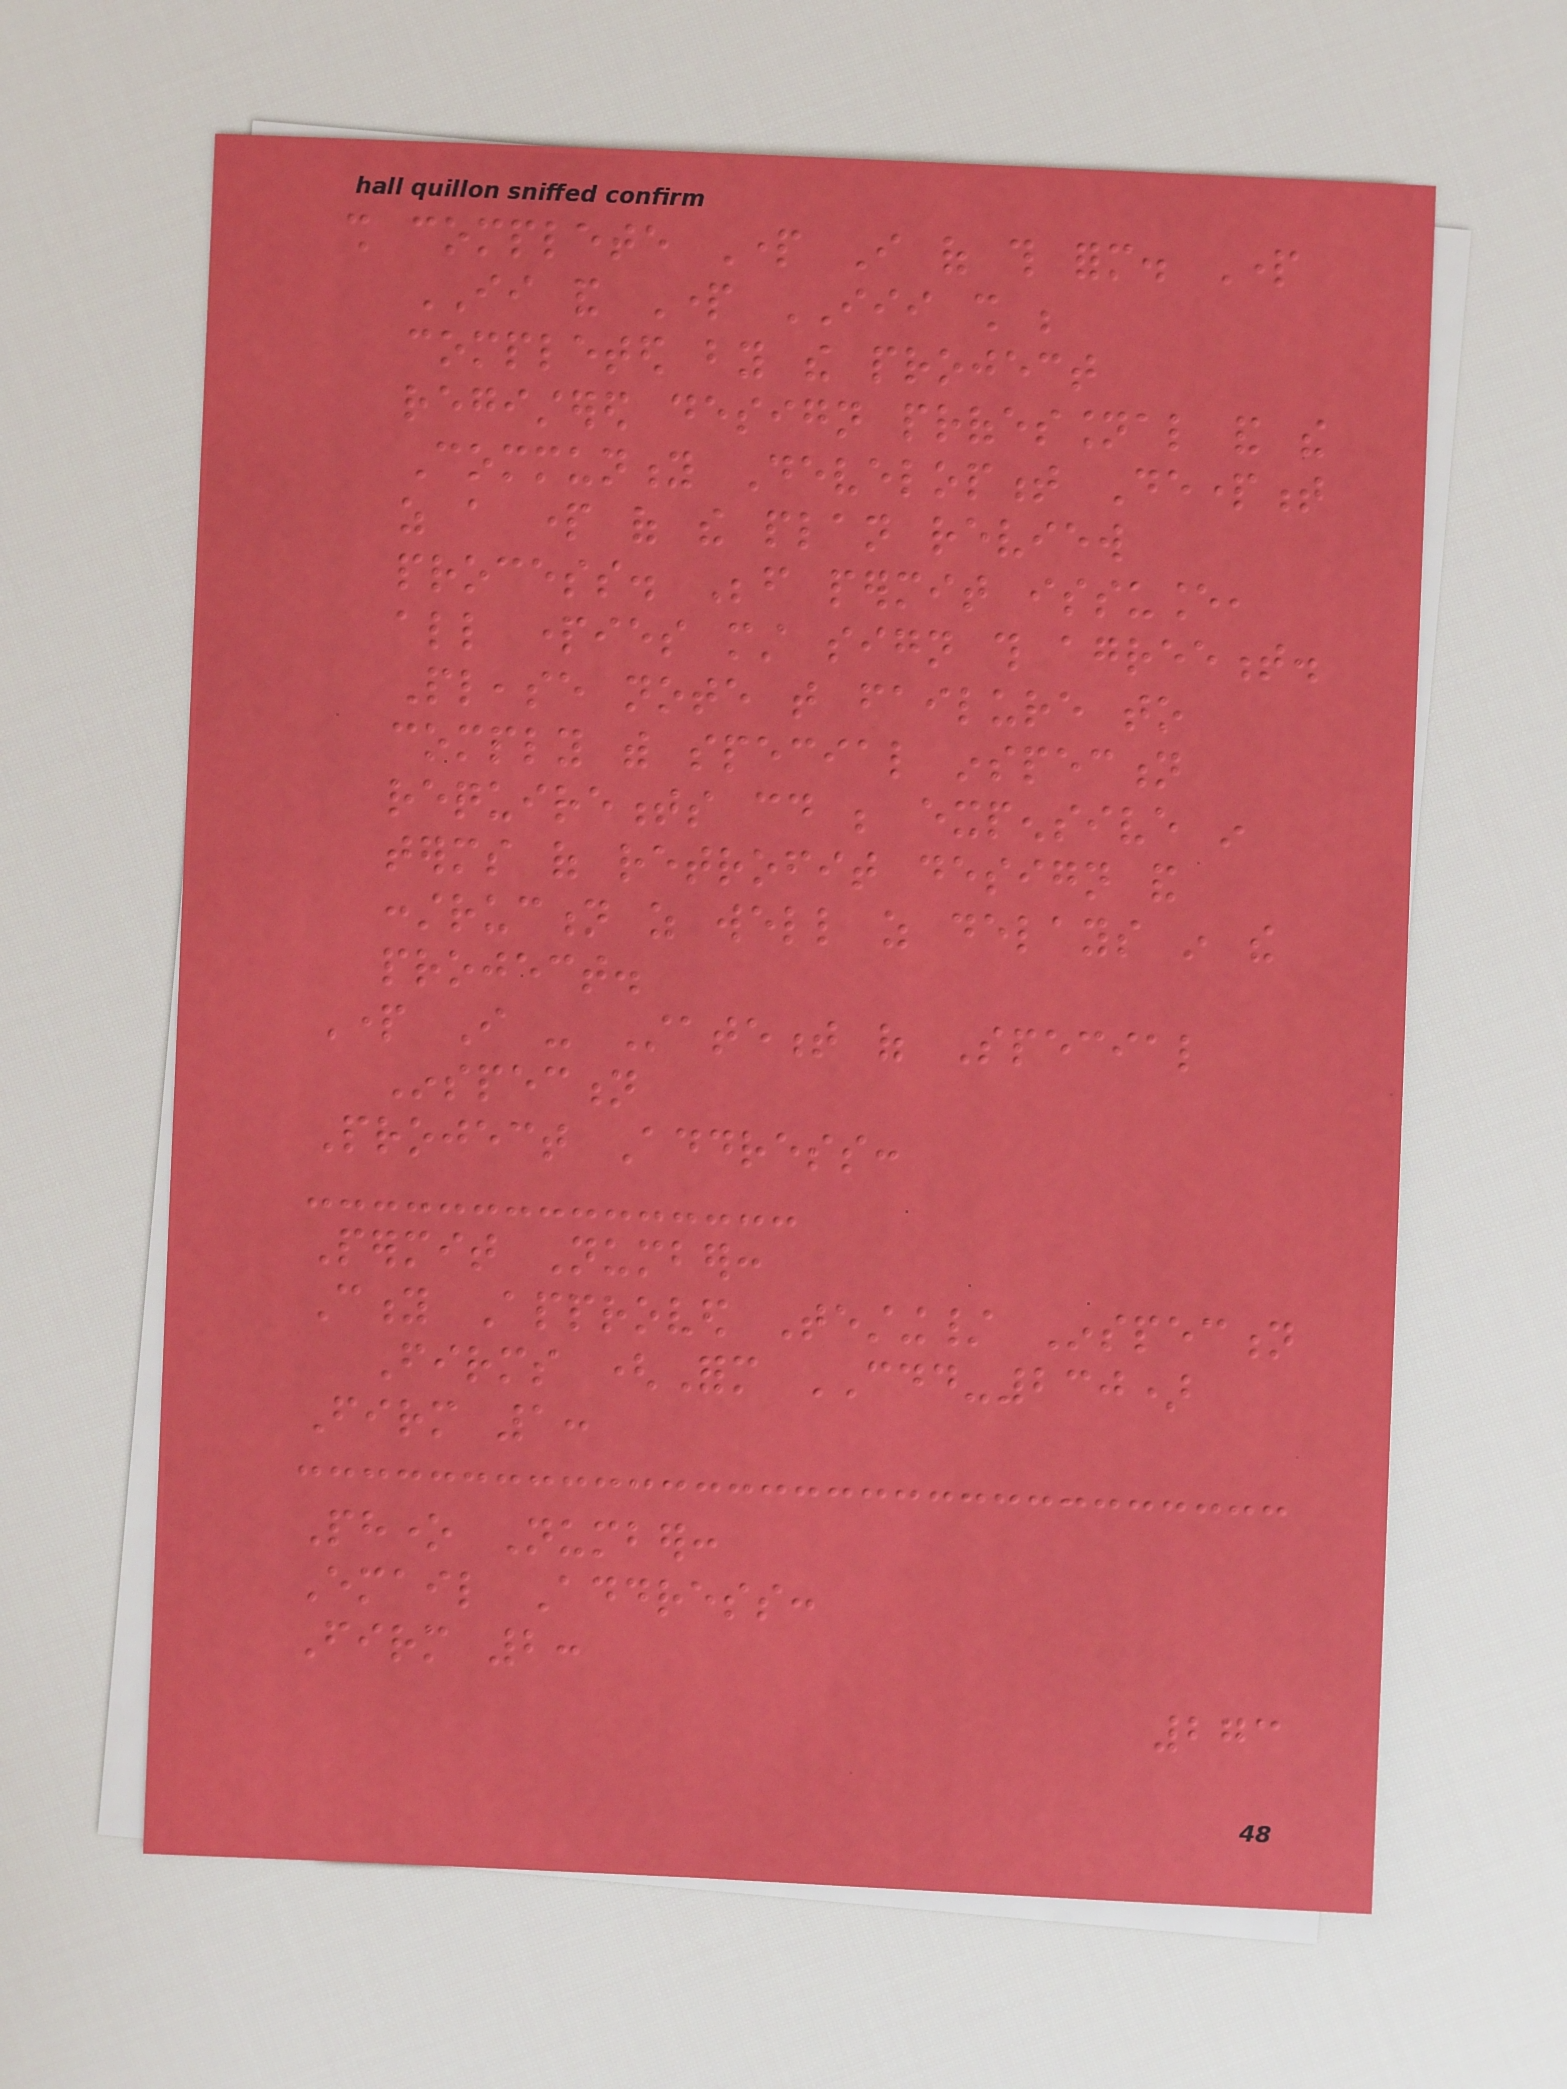shall complete Part I of this form. Part
II and Part III shall be
completed by the project
registered design professional and the
Community Development Department
as a part of the plan review
process. Before permit issuance,
all parties must sign this agreement.
Please note that failure to
comply with special inspection
requirements could be expensive in
terms of retrofit design and
construction as well as delays in the
project.
Part I - Statement of Special
Inspection
Project Address:
Permit Number:
City Approved Testing/ Inspection
Firms (Form CDD-230)
Firm 1:
Phone Number:
Email Address:
Firm 2:
273
